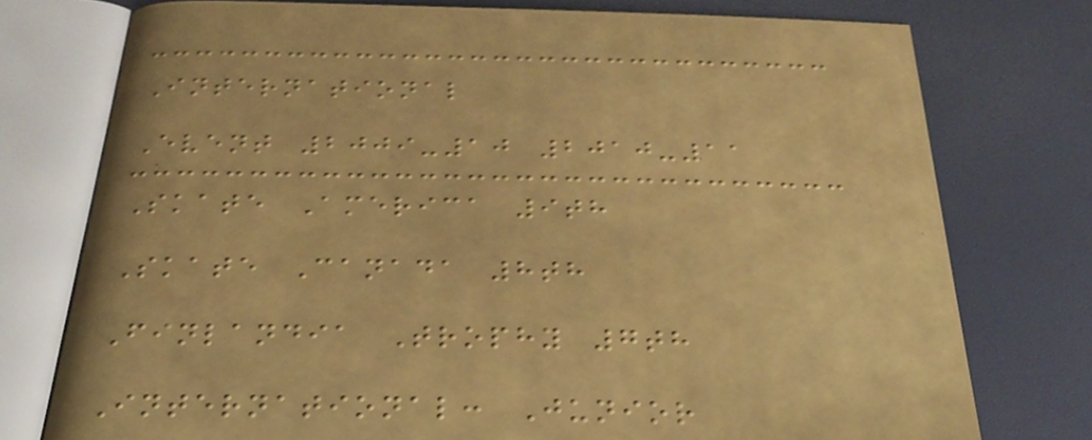International
Event 2009-10 2010-11
Skate America 9th
Skate Canada 8th
Finlandia Trophy 7th
International: Junior
